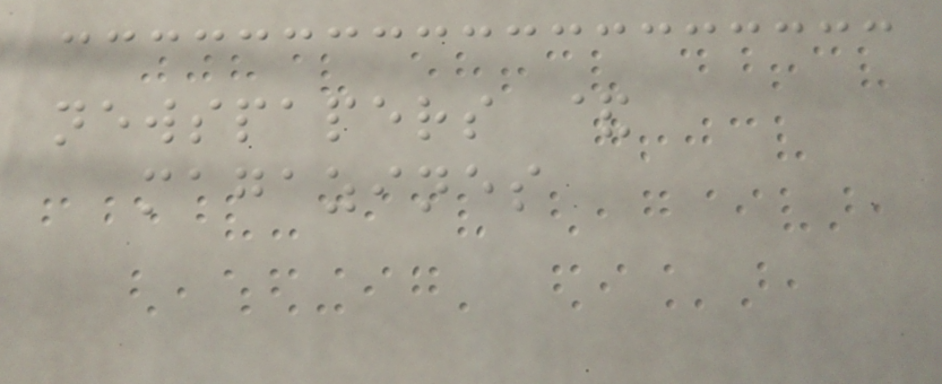newspapers &
magazines
